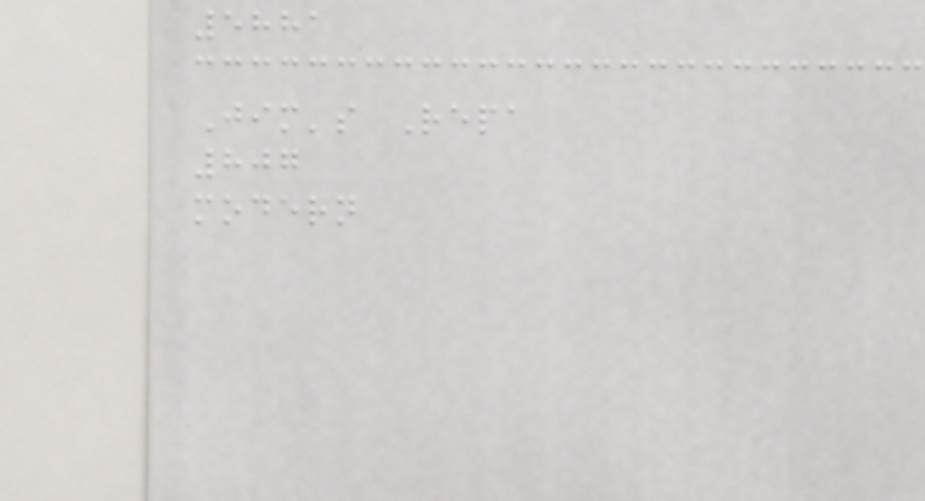5881
Jim's Repa
807
modern
